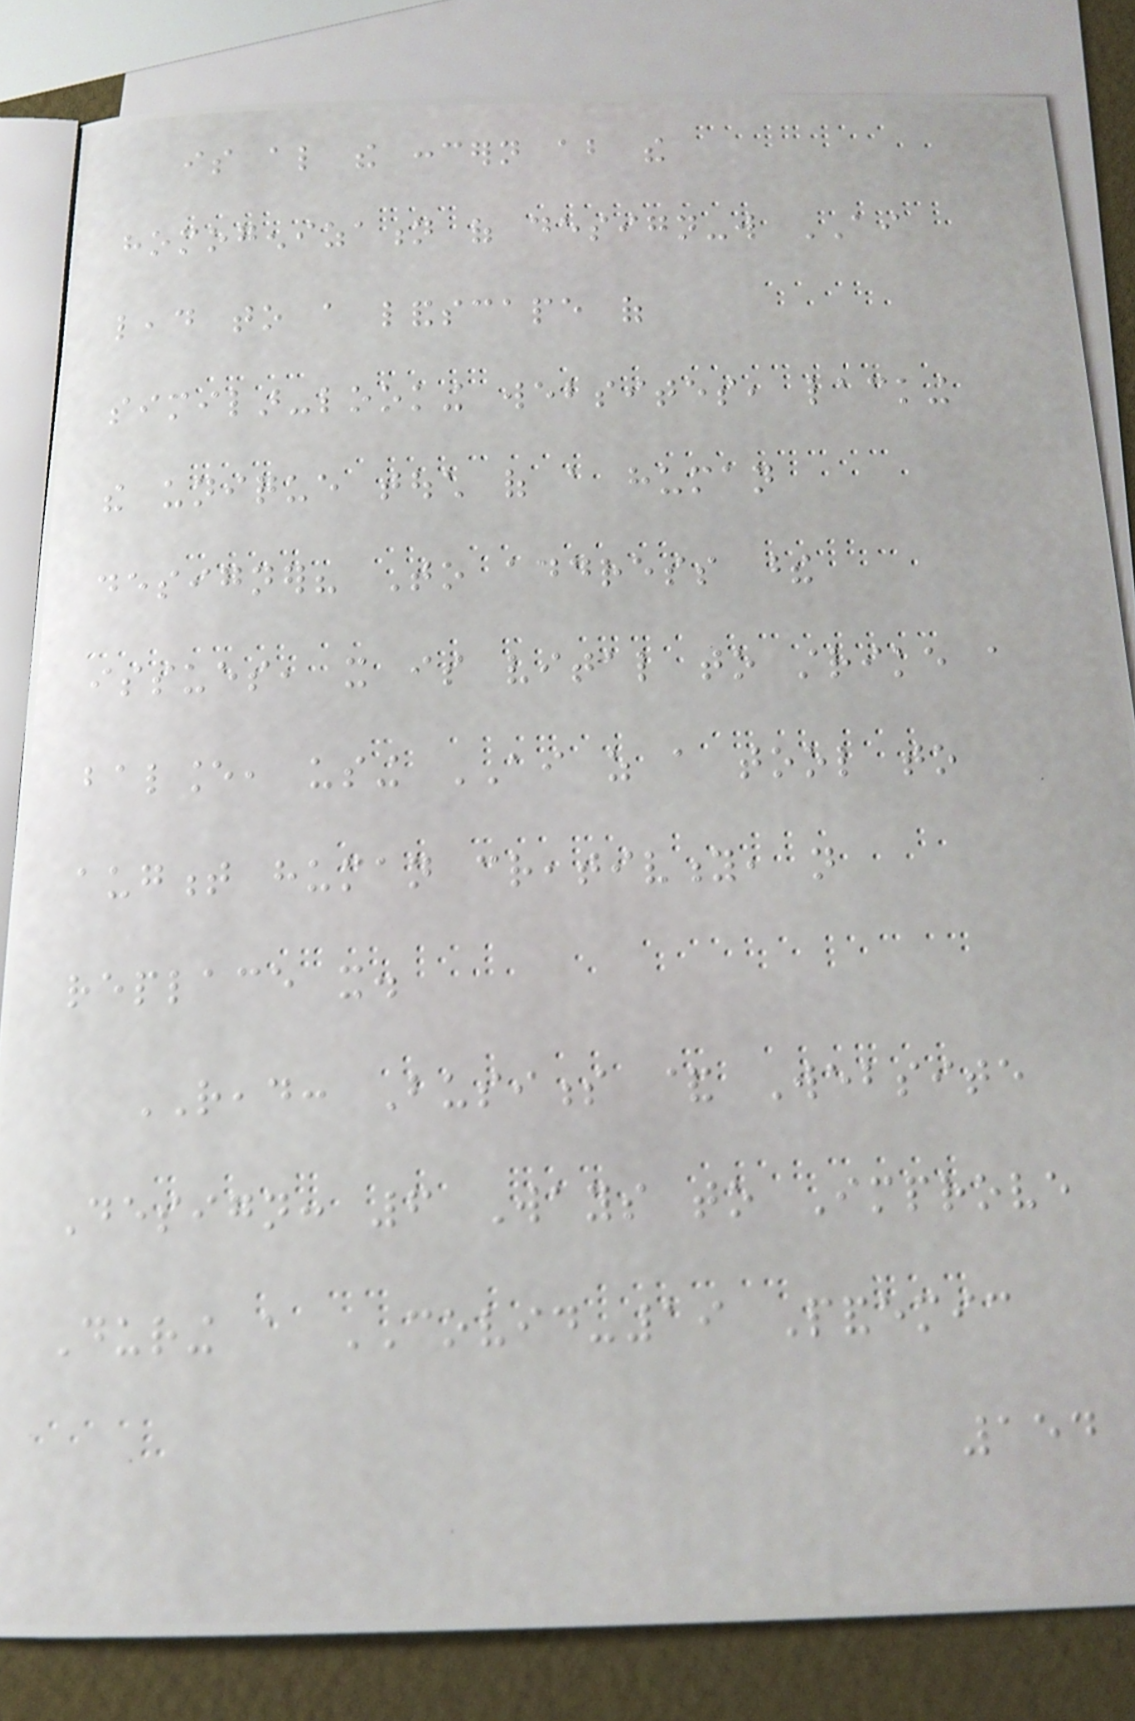is also the concern about the
homogenization of design-will AI
lead to a landscape of
similar-looking websites, lacking
the unique touch of a human
designer? To address these
issues, it is vital to strike a
balance, using AI as a tool to
augment human creativity, not
replace it.
READ: Business & Website
Design: 6 Ways to Improve
During a COVID-19 Pandemic
154
